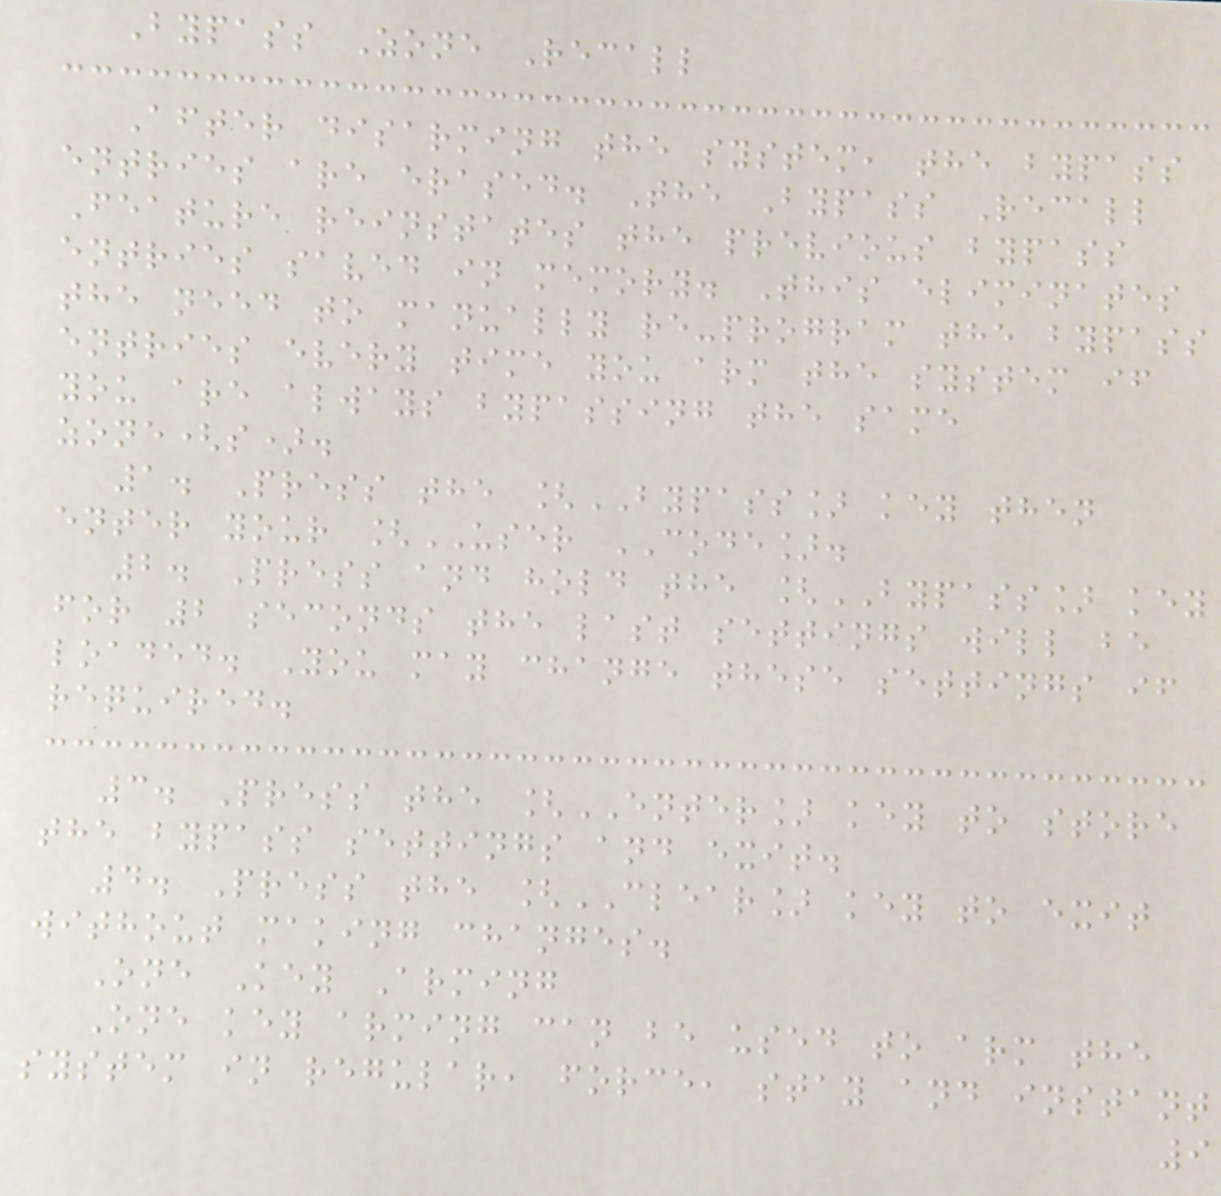Bypass Zone Recall
After disarming the system, the bypass
entries are erased. The Bypass Recall
Feature reinstates the previous bypass
entries saved in memory. This eliminates
the need to manually re-program the bypass
entries every time you arm the system if
you are always bypassing the same
zone(s).
1. Press the [BYPASS] key then
enter your [USER CODE].
2. Press and hold the [BYPASS] key
for 2 seconds the last settings will be
loaded. You may change these settings if
required.
3. Press the [ENTER] key to store
the bypass settings and exit.
4. Press the [CLEAR] key to exit
without making changes.
One Key Arming
One key arming can be used to arm the
system in regular, force, stay and instant
9
